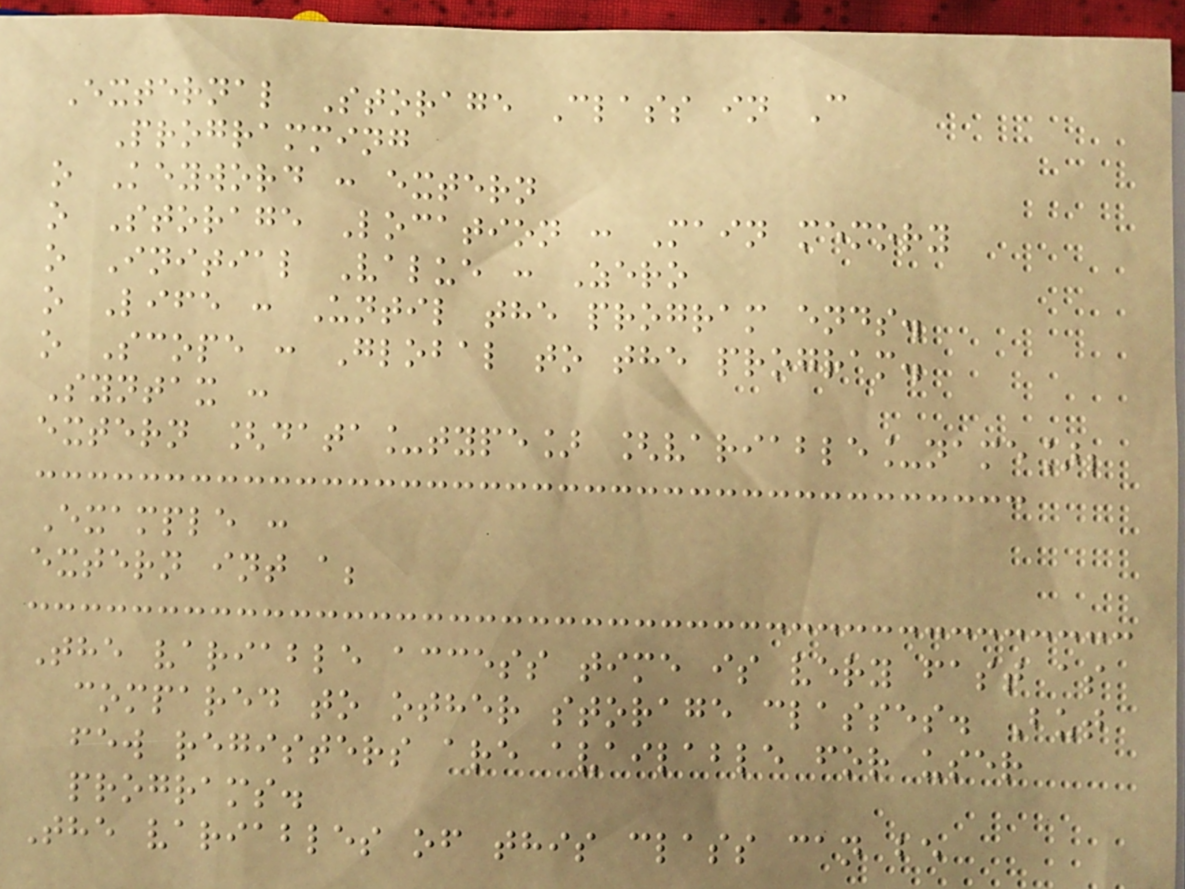External Storage Class in C
Programming
o Keyword : extern
o Storage Location : Main memory
o Initial Value : Zero
o Life : Until the program ends.
o Scope : Global to the program.
Syntax :
extern [data_type] [variable_name];
Example :
extern int a;
The variable access time is very fast as
compared to other storage classes. But
few registers are available for user
programs.
The variables of this class can be
